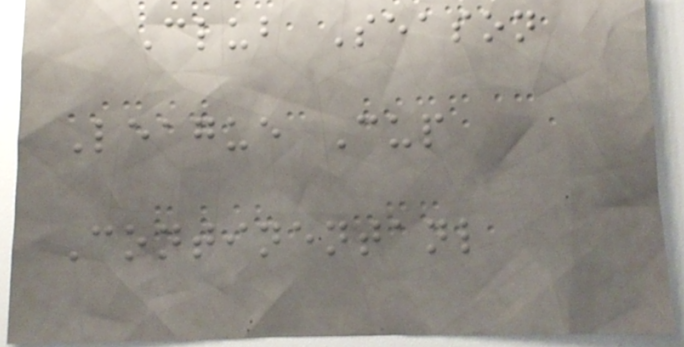Club Season
League Cup
Continentanl
